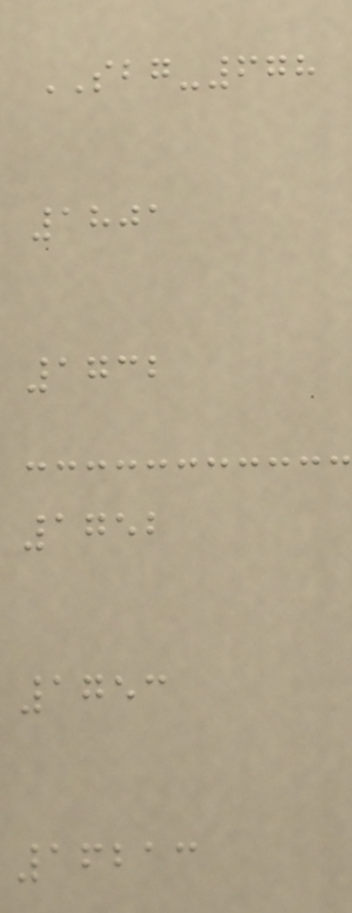SBG-678
1801
1732
1752
1753
16213
